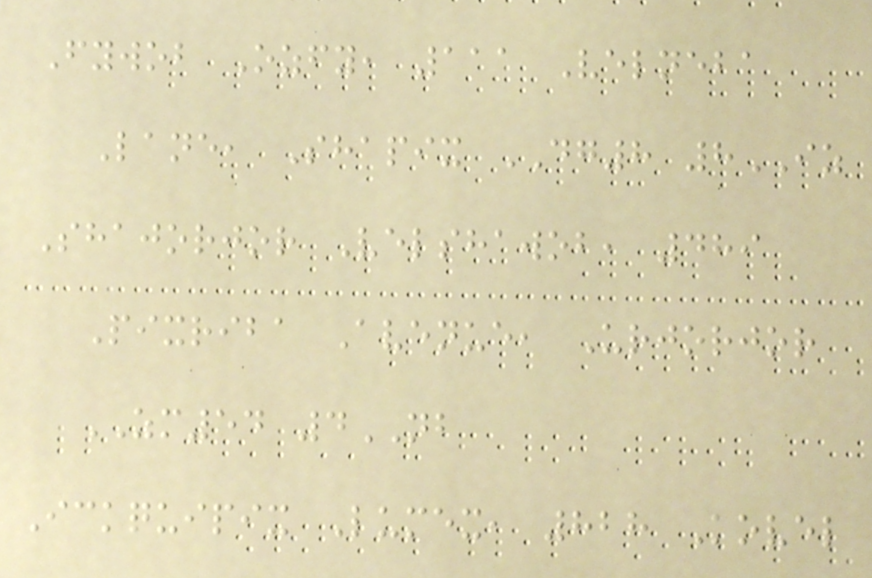Fywob Ozfy, 111 Velneba
Lane, Shapix DG8 8IZ
Shajorjor Velshawob, 489
Pixriba Avenue, Urjorjor
ZM54 4NB
Ickquipix Lumex, 828 Kovel
